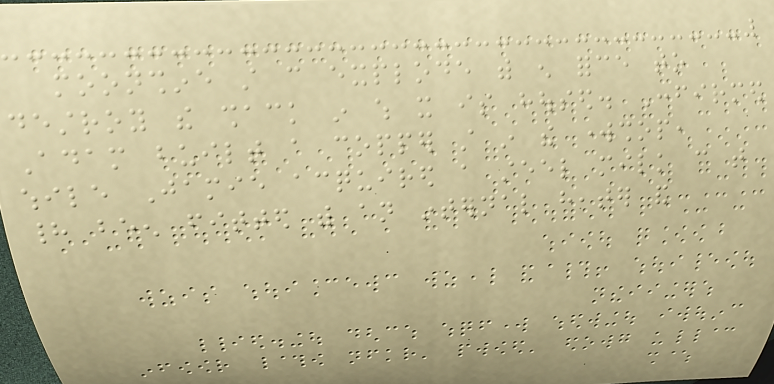moonshine still can explode with enough force to
destroy the shack in which it is housed. Confirmed
Adam built a copper still in the workshop,
while Jamie acquired a steel milk can that
had been fitted with an internal heater and
